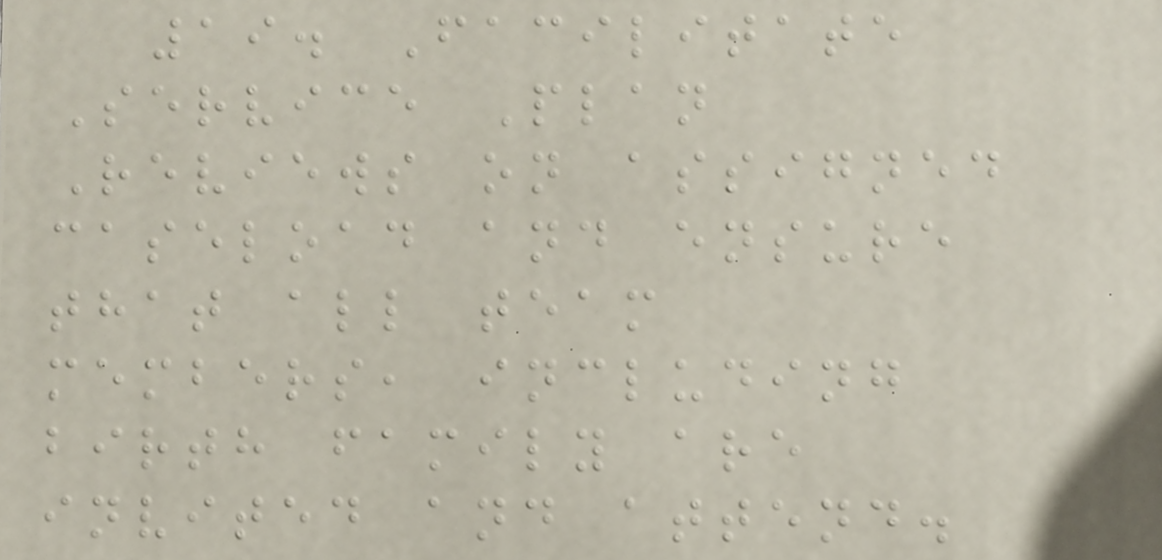19. Facilitate
Service Plan
Reviews on assigned
caseload and ensure
that all team
members, including
birth family are
invited and attend.
